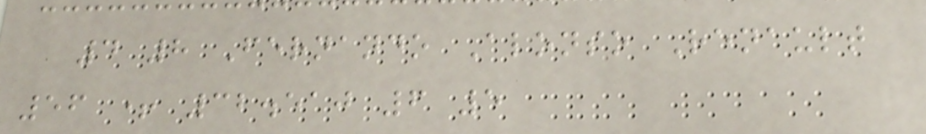4 8 Fernando Alonso Renault
56 + 32.510 6 5
